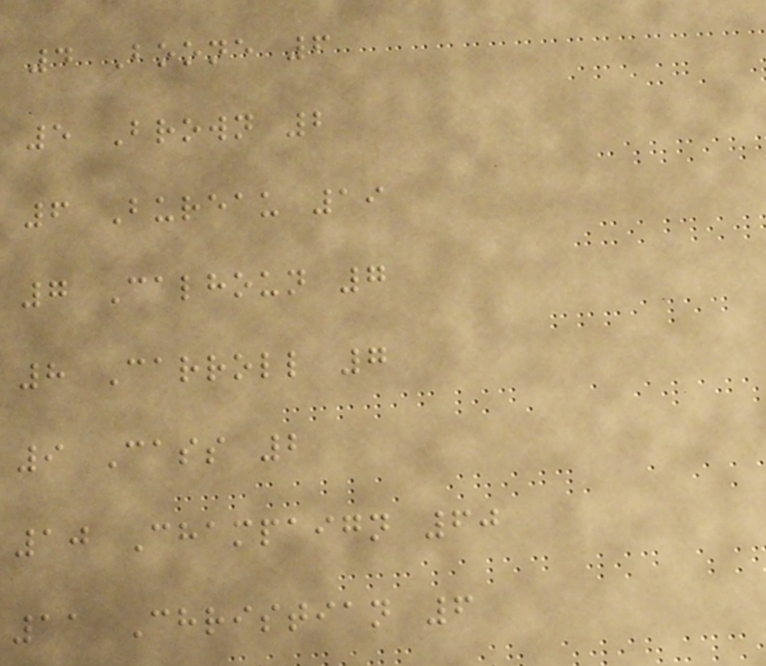4 Boone 6
5 Brown 2
6 Bureau 19
7 Calhoun 7
8 Carroll 7
9 Cass 2
10 Champaign 60
11 Christian 6
